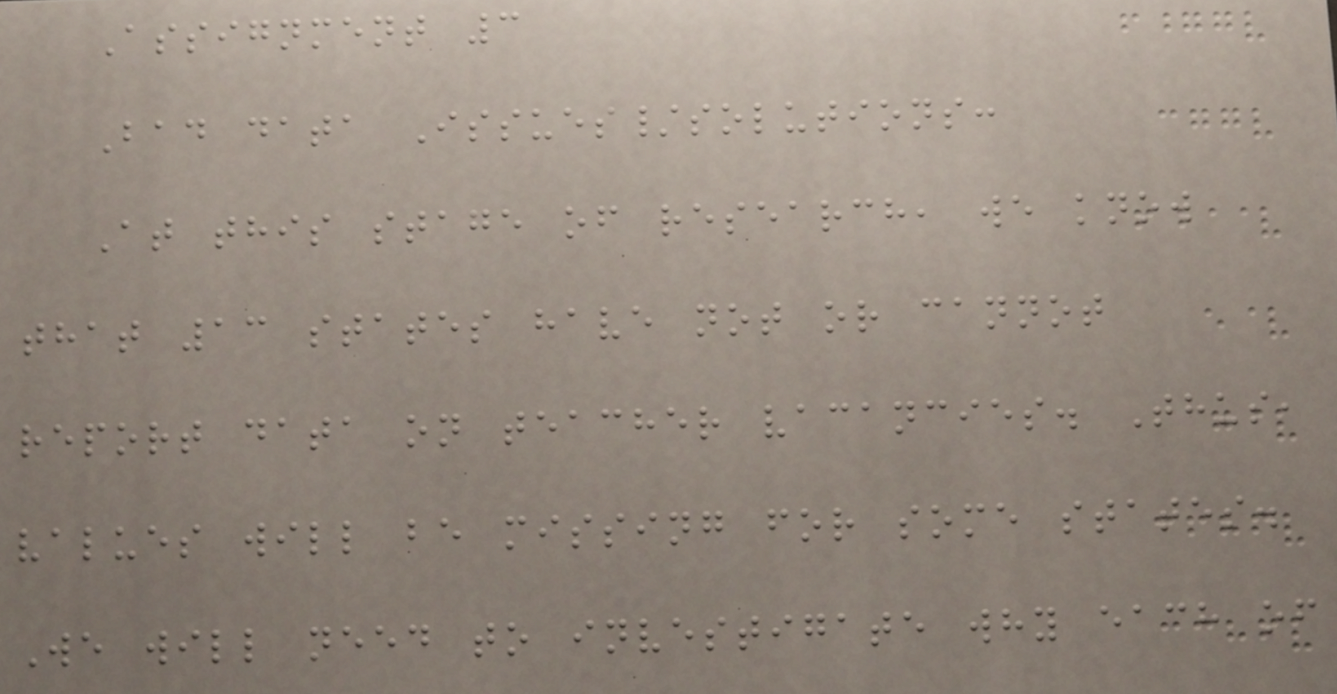Assignment 3
Bad data Issues/solutions:
At this stage of research, we know
that 13 states have not or cannot
report data on teacher vacancies. Thus,
values will be missing for some states.
We will need to investigate why each of
